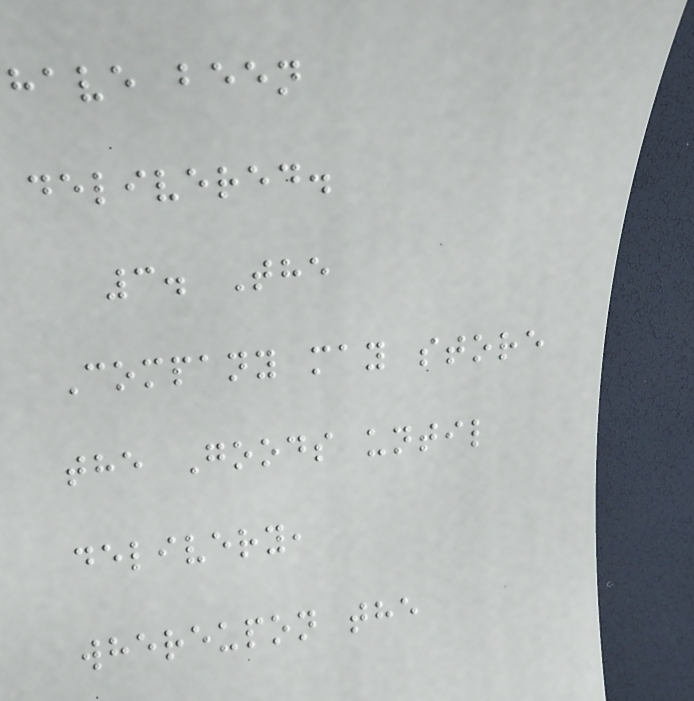have been
delivered.
3. The
Company may store
the Goods until
delivery,
whereupon the
